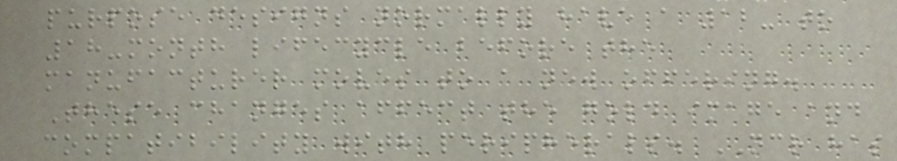purpose designs normally have a 12- to
18-month lifecycle before the
manufacturer moves to a new offering.
These changes affect the gold image and
compatibility with peripherals. NCR has
